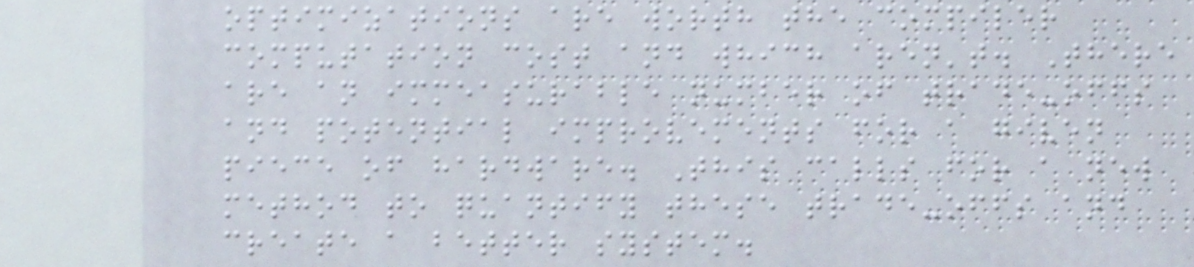optimizations are worth the compiler
computation cost and which aren't. There
are an immeasurable number of trade-offs
and potential improvements for a given
piece of hardware. This calls for a new
method to quantify these trade-offs and
create a better system.
